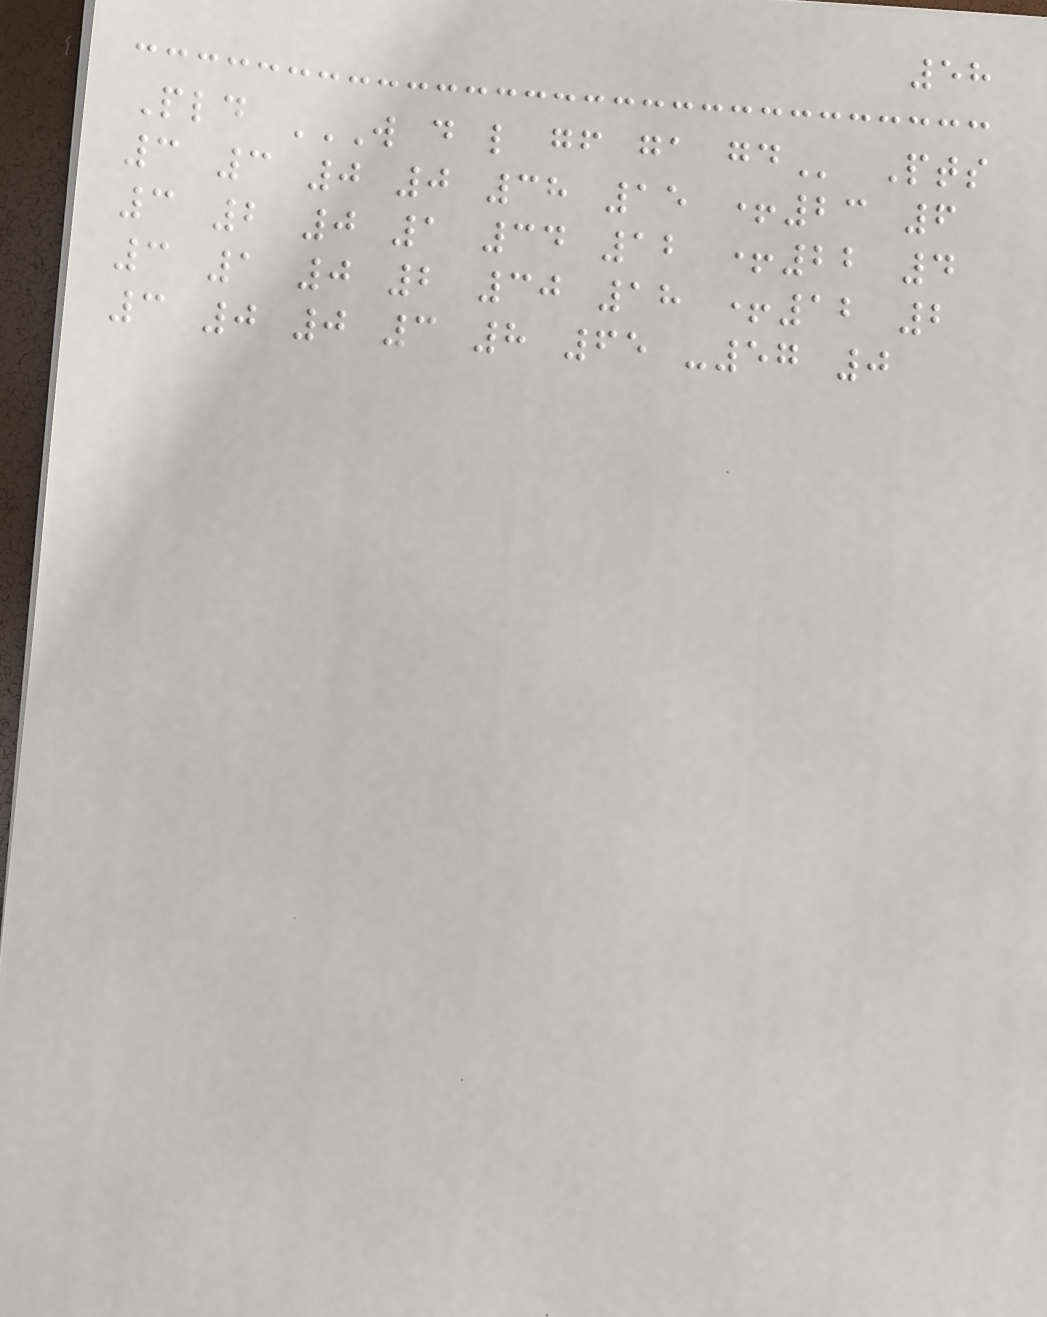58
Pld W D L GF GA GD Pts
3 3 0 0 38 15 +23 6
3 2 0 1 34 12 +22 4
3 1 0 2 30 18 +12 2
3 0 0 3 8 65 -57 0
